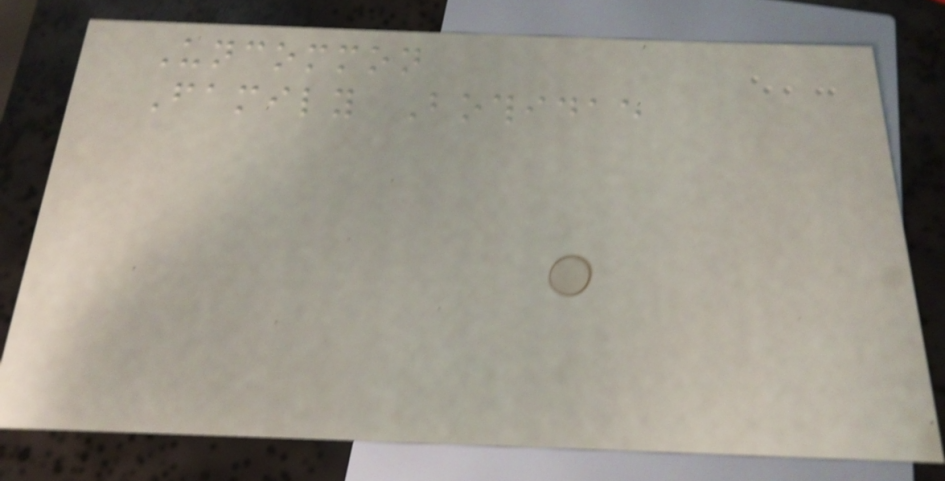Uncommon
Family Bothidae
